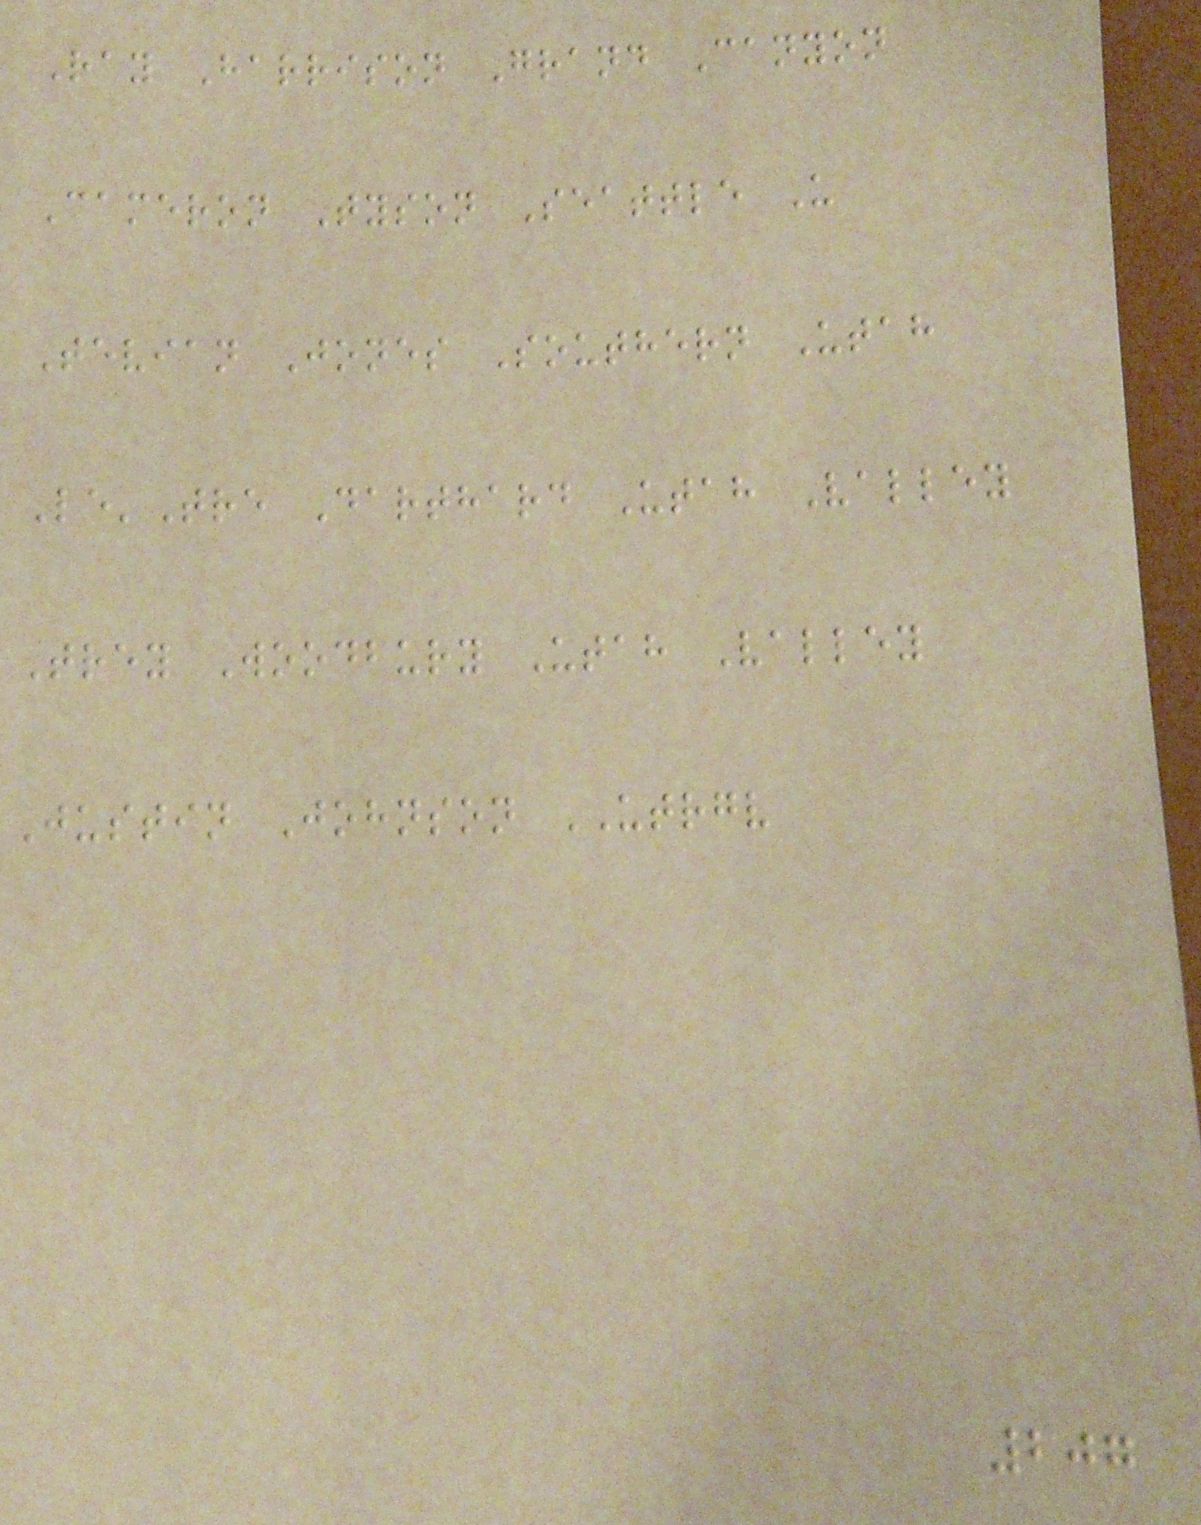Ray Harrison Grand Canyon
Cameron Tyson Seattle U
Tevian Jones Southern Utah
Le'Tre Darthard Utah Valley
Trey Woodbury Utah Valley
Justin Johnson UTRGV
207
